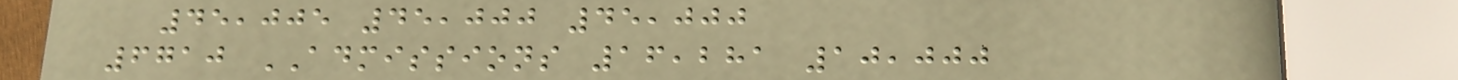45,005 45,000 45,000
6710 ADMISSIONS 16,281 10,000
